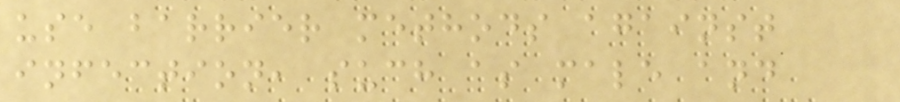use barrier methods against
infection, such as male and
